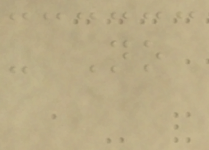- No
